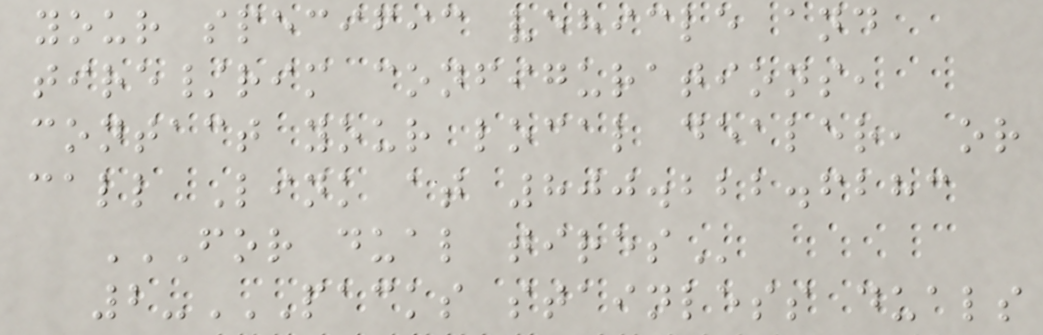your specific vehicle and
tire/rim configurations,
contact your local dealer, or
call Link at 800.222.6283
FOR DUAL TIRES
2-PACKS STAINLESS DUALS
